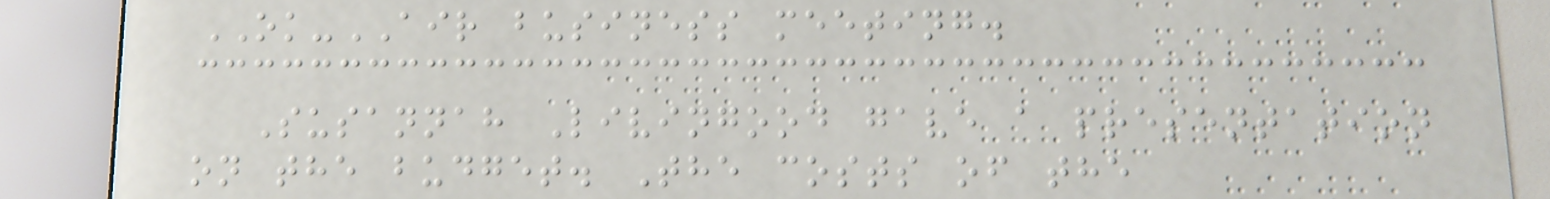OK-AIR business meeting.
Susannah Livingood gave a presentation
on the budget. The costs of the
